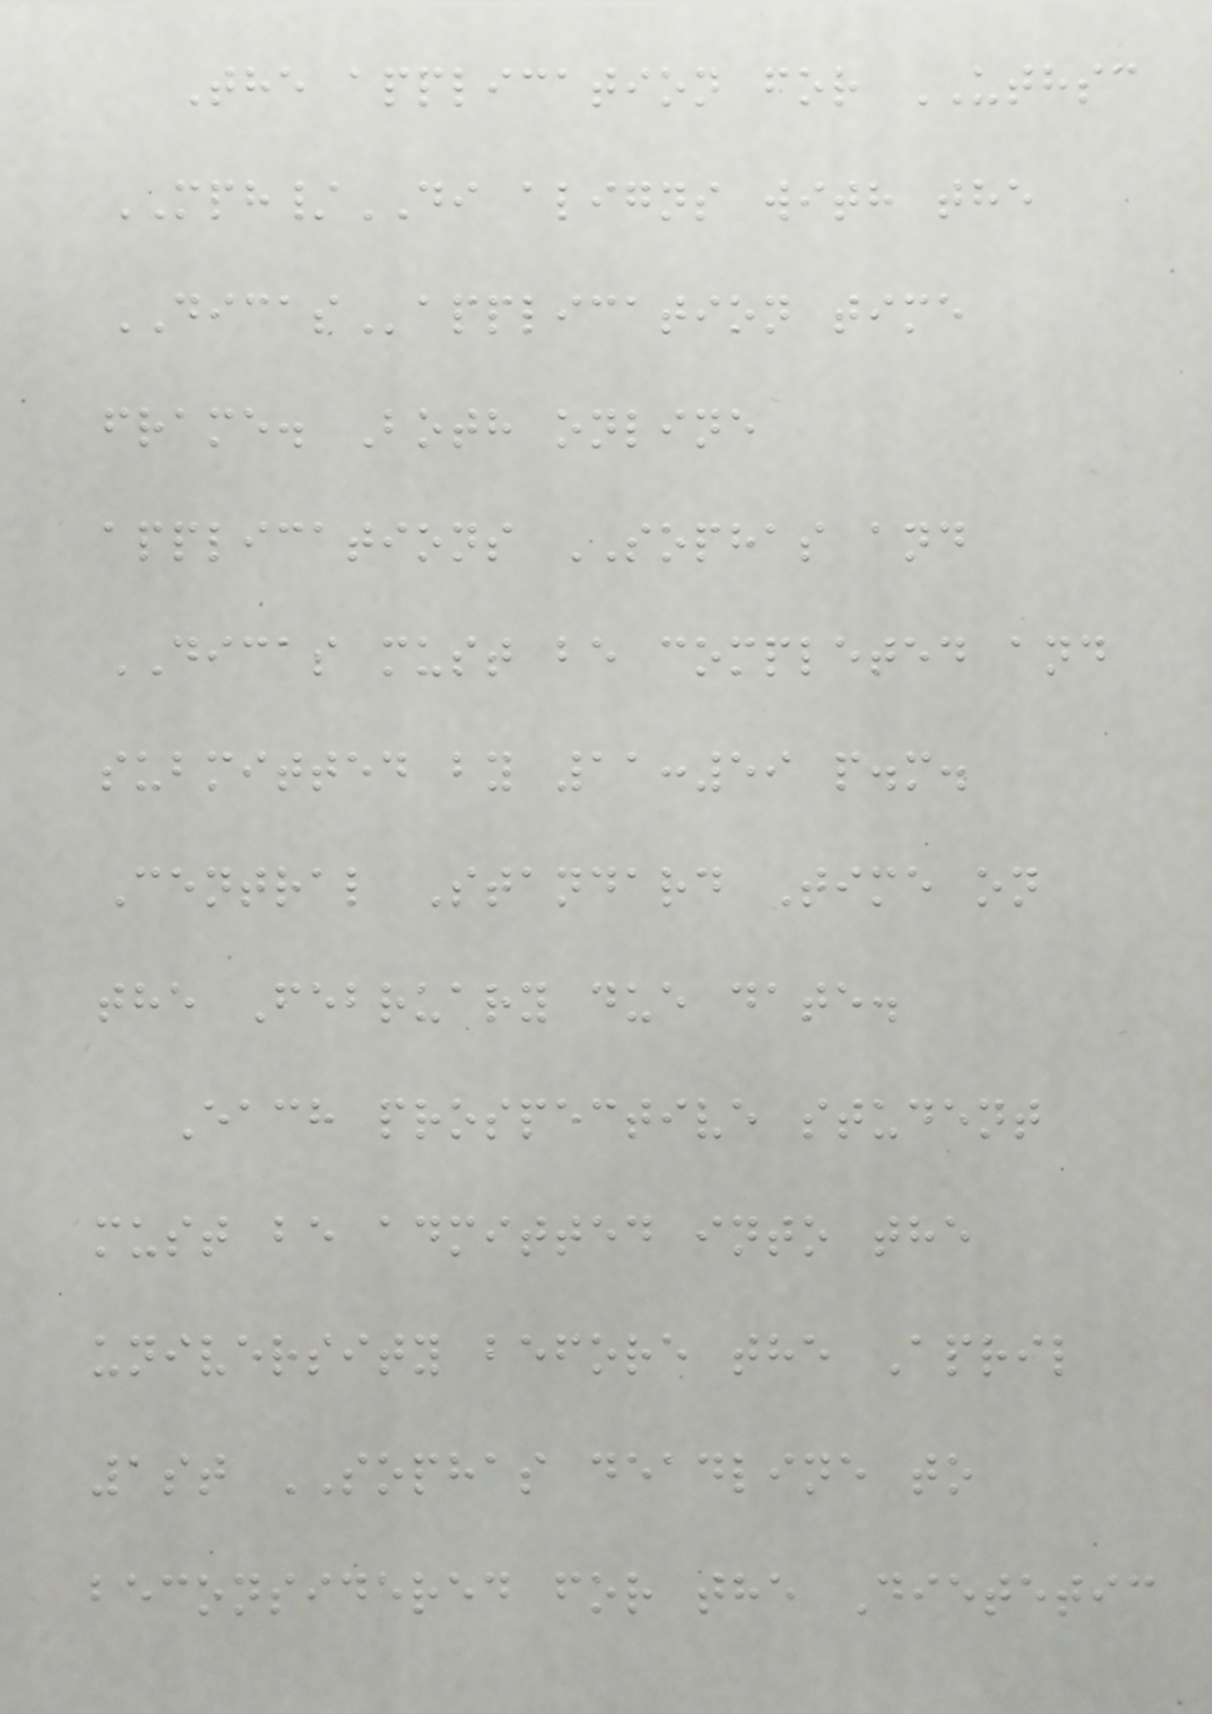The application for UTHSC
MPH/DI aligns with the
DICASapplication time
frame. Both online
applications SOPHAS and
DICAS must be completed and
submitted by 11:59 p.m.
Central Standard Time on
the February due date.
Each prospective student
must be admitted into the
university before the April
1st SOPHAS deadline to
beconsidered for the Dietetic
